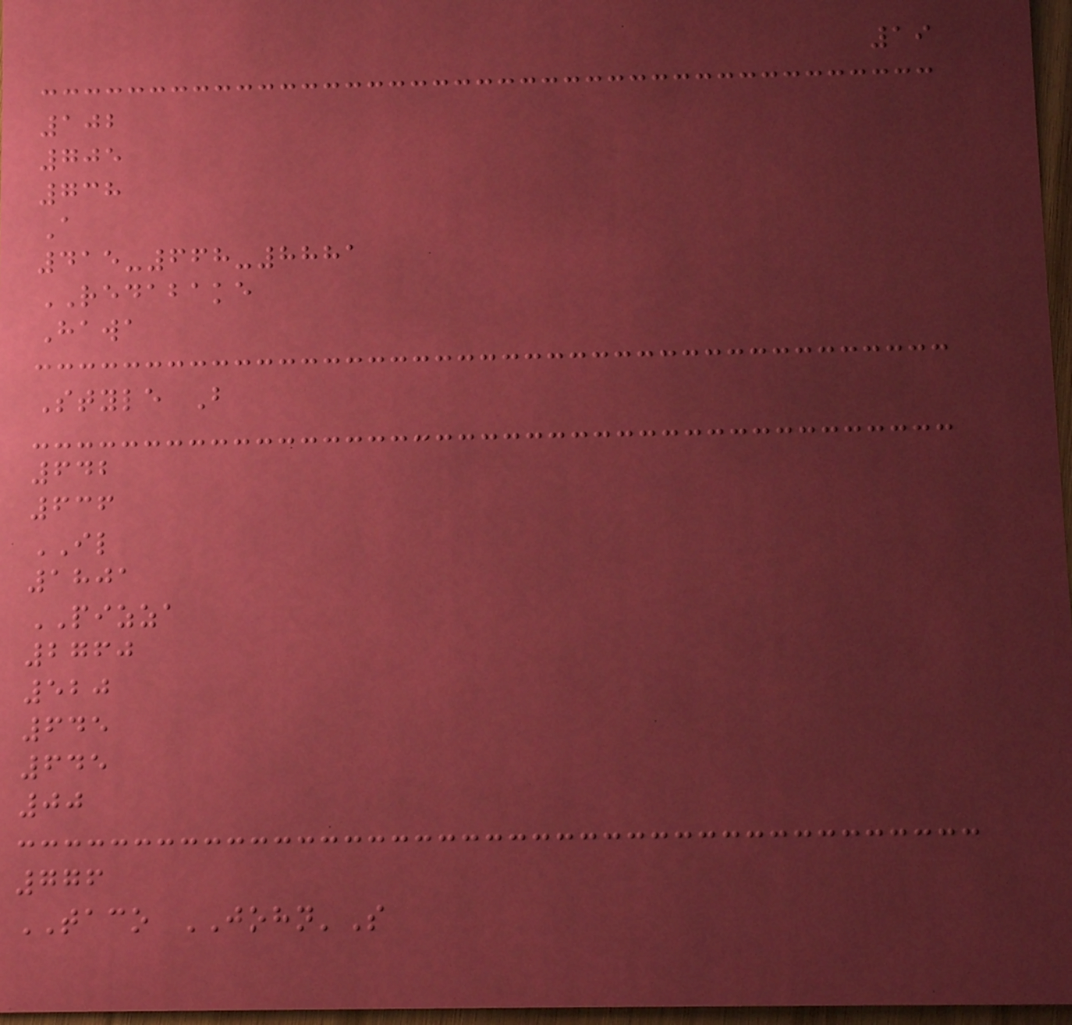19
102
705
738
A
415-668-8881
REDABAKE
Hawa
Style B
642
636
IL
1801
PIZZA
2760
520
645
645
00
776
TACO JOHN'S
